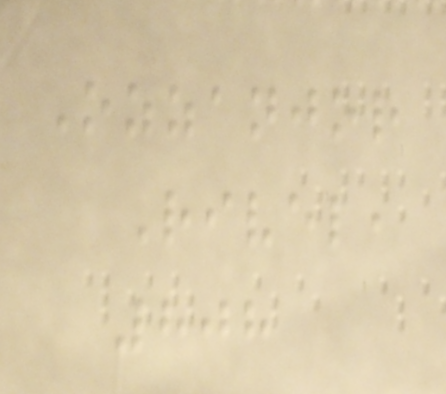Ozzanjor
Rivel,
808
